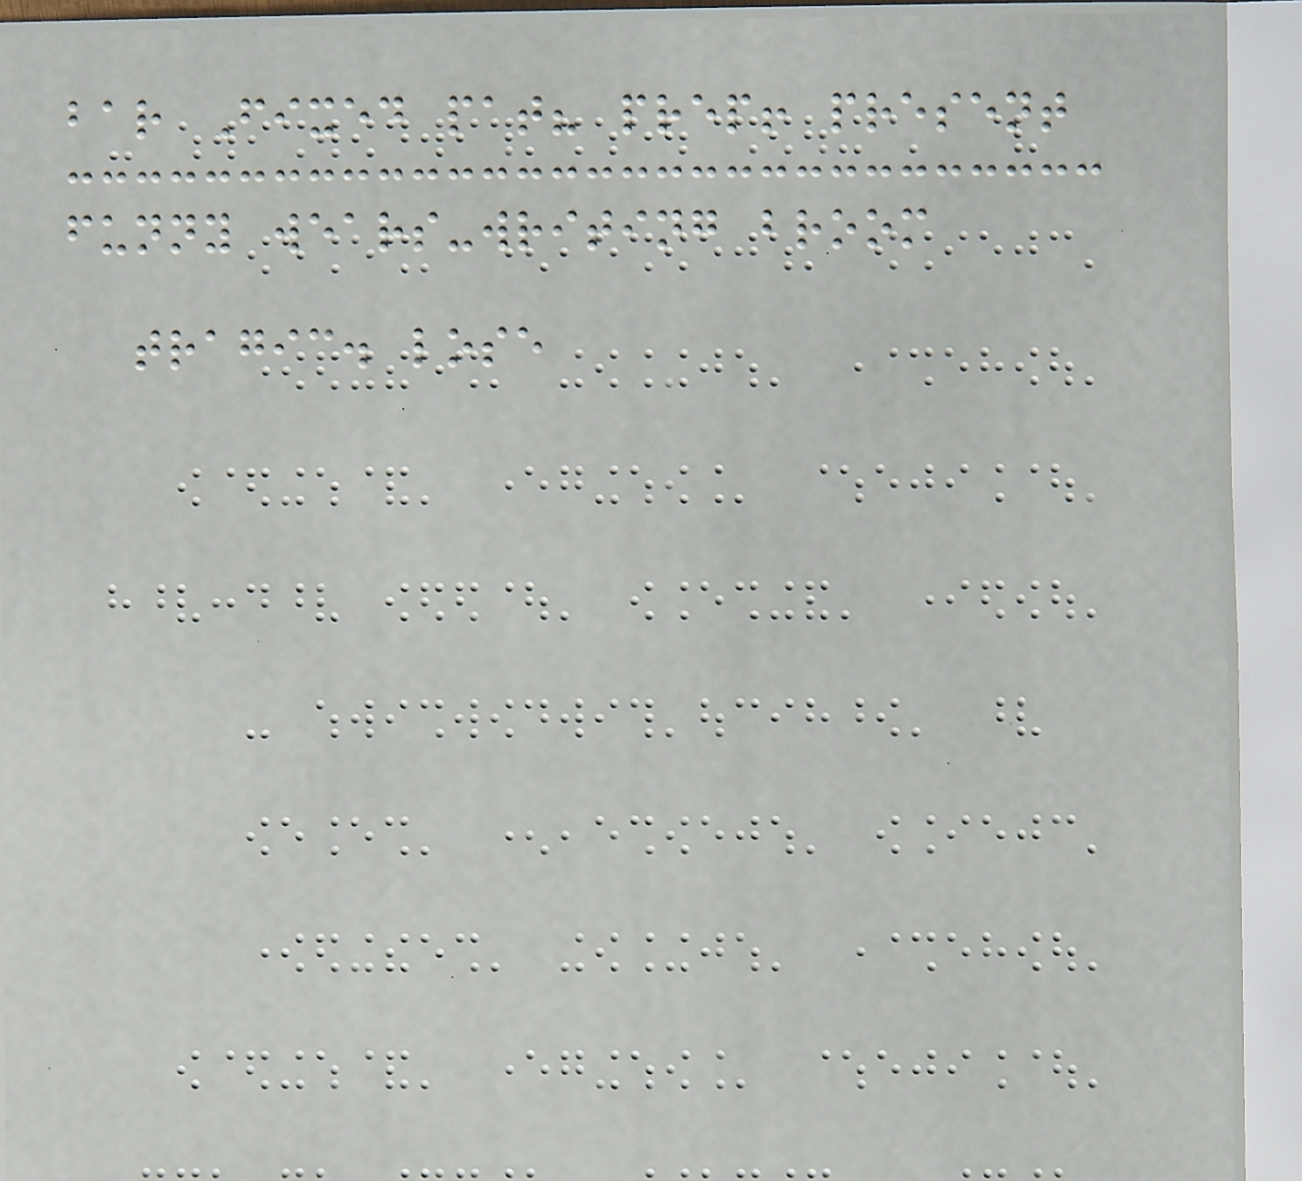bar Fixed pat? prep! present
funny wears-writing broom
tragic. lose
